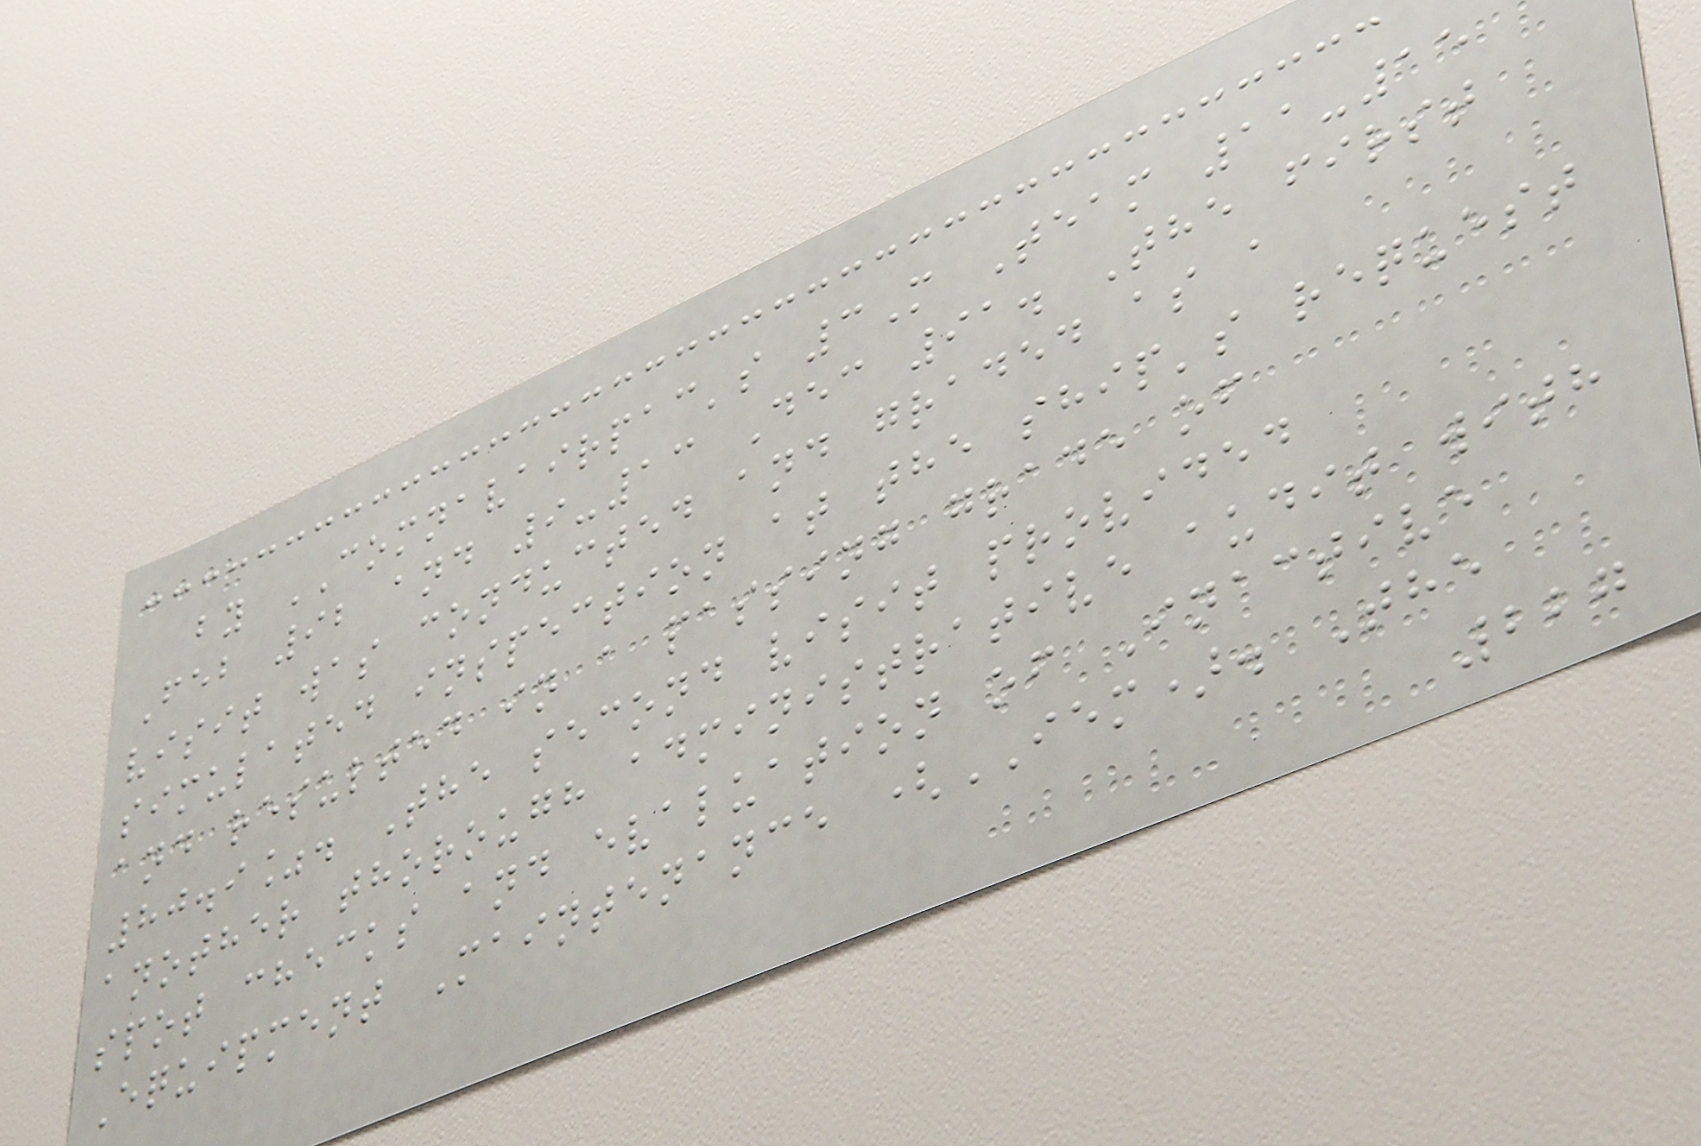by COMNAVAIRPAC's 3M Team 11-15
Feb 92 and 9-13 Dec 91. The first
visit was conducted and graded as a
simulated inspection at the ship's request
and resulted in a passing grade of
80.9%. The second visit provided
another thorough administrative audit with
spot checks and evaluation of Inactive
Equipment Maintenance (IEM). The
227
